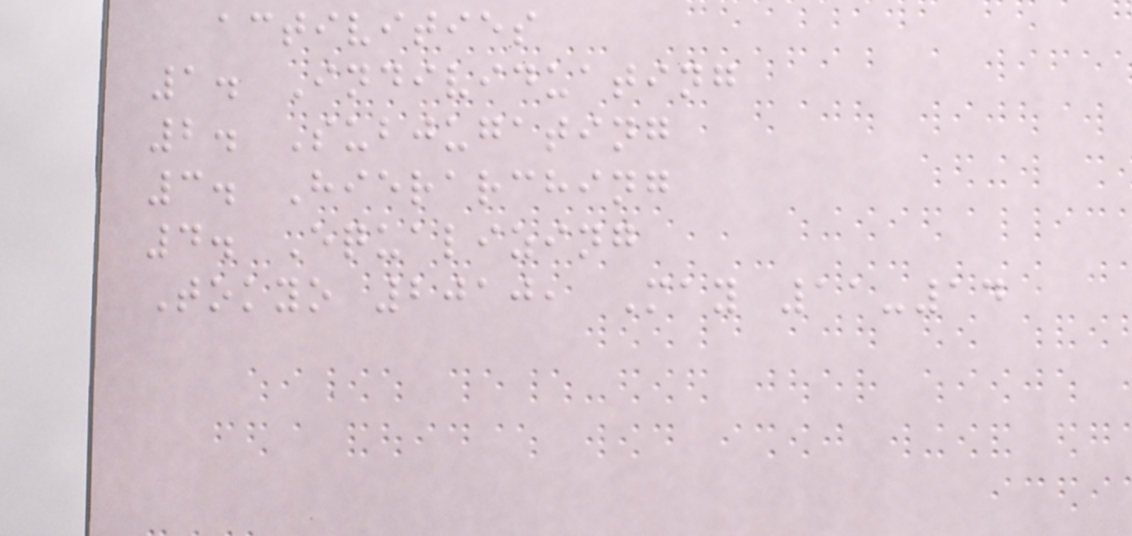activities
1. Individuating
2. Subjugating
3. Hierarching
4. Equalizing
Tokyo 2010, May 11-14
